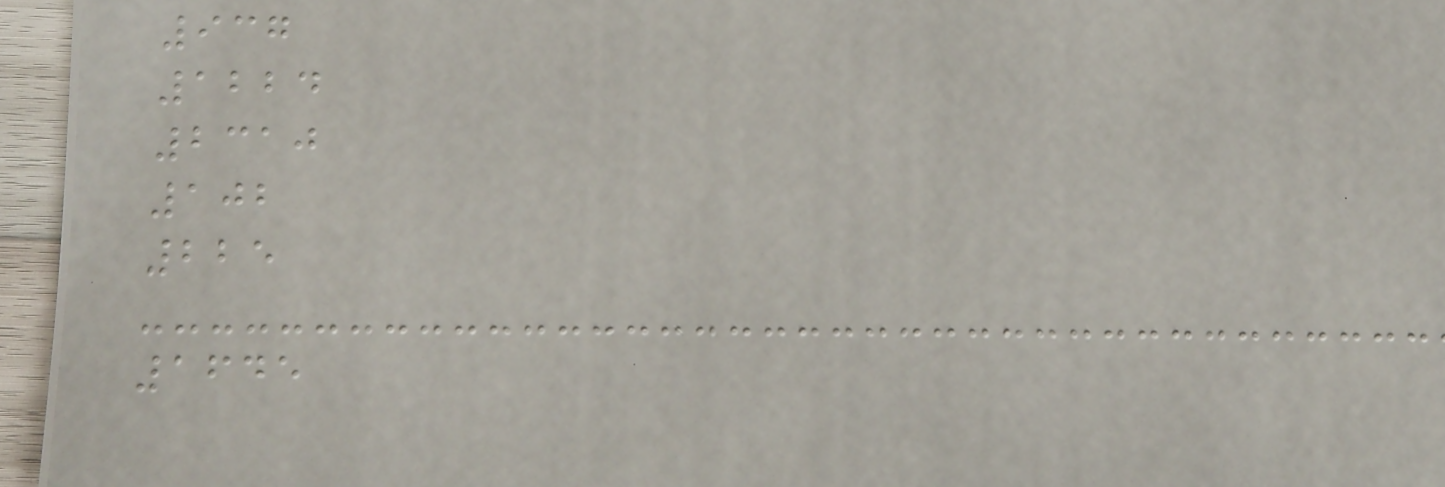937
1224
2310
102
225
1645
